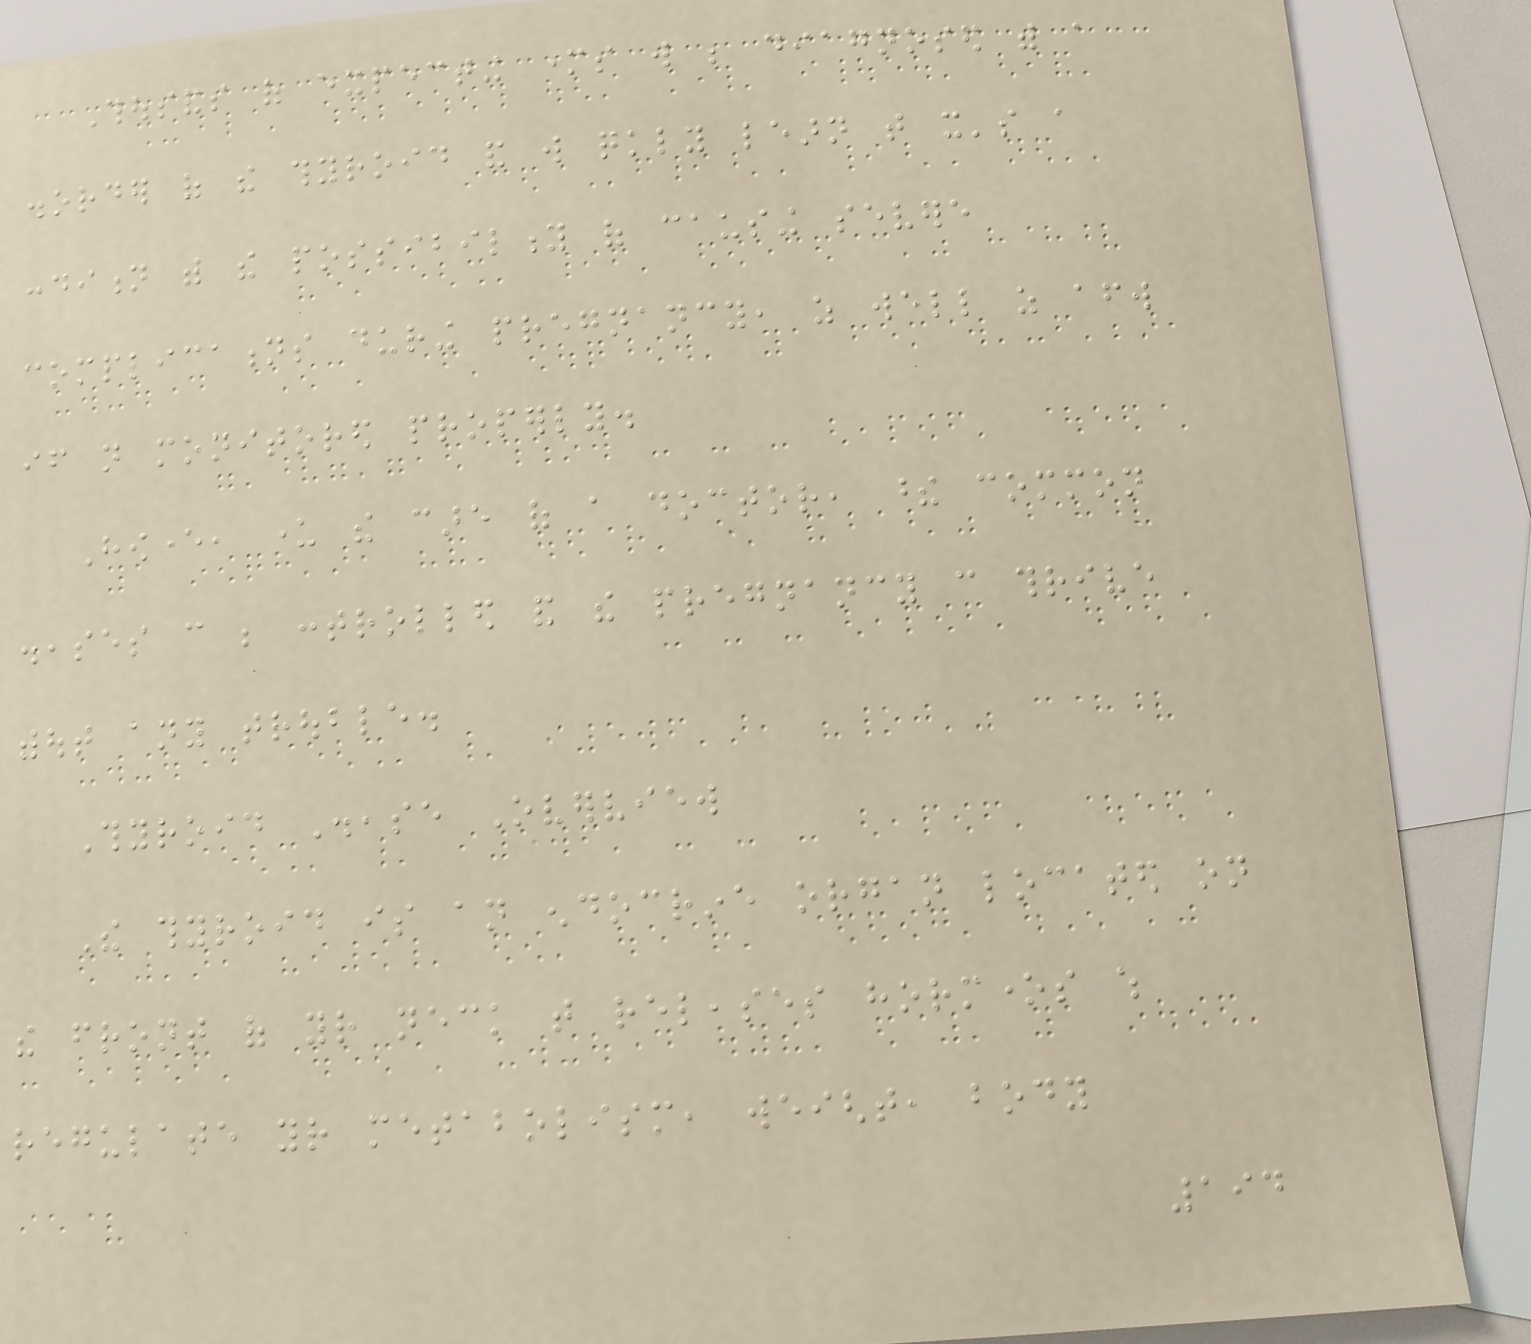Thousands of expecting mothers will be diagnosed with a
disorder of the thyroid and will quickly learn that it's a
condition with the possibility of causing severe
complications during pregnancy, as well as afterward
if not monitored properly.
However, under the care of a doctor, these common
diseases can be controlled and the pregnancy can thrive
without any trouble.
Thyroid Disease Overview
The thyroid is an endocrine organ located on
the front of your neck that releases hormones which
regulate your metabolism, weight, body
194
